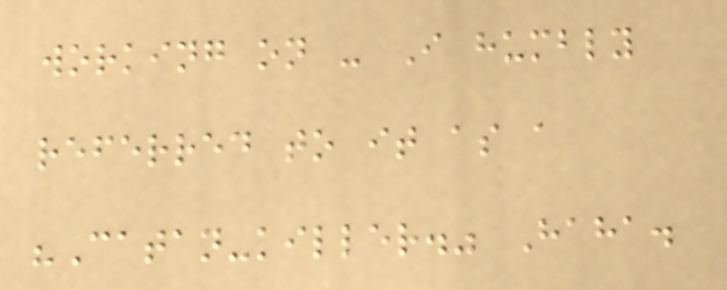working on - I humbly
referred to it as a
"Catan-killer." Haha.
